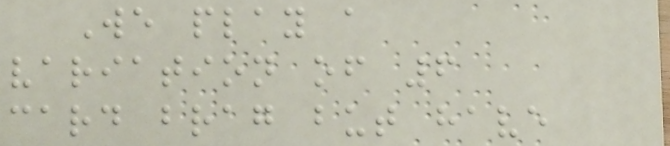We play a
variation of 6
card brag but have
